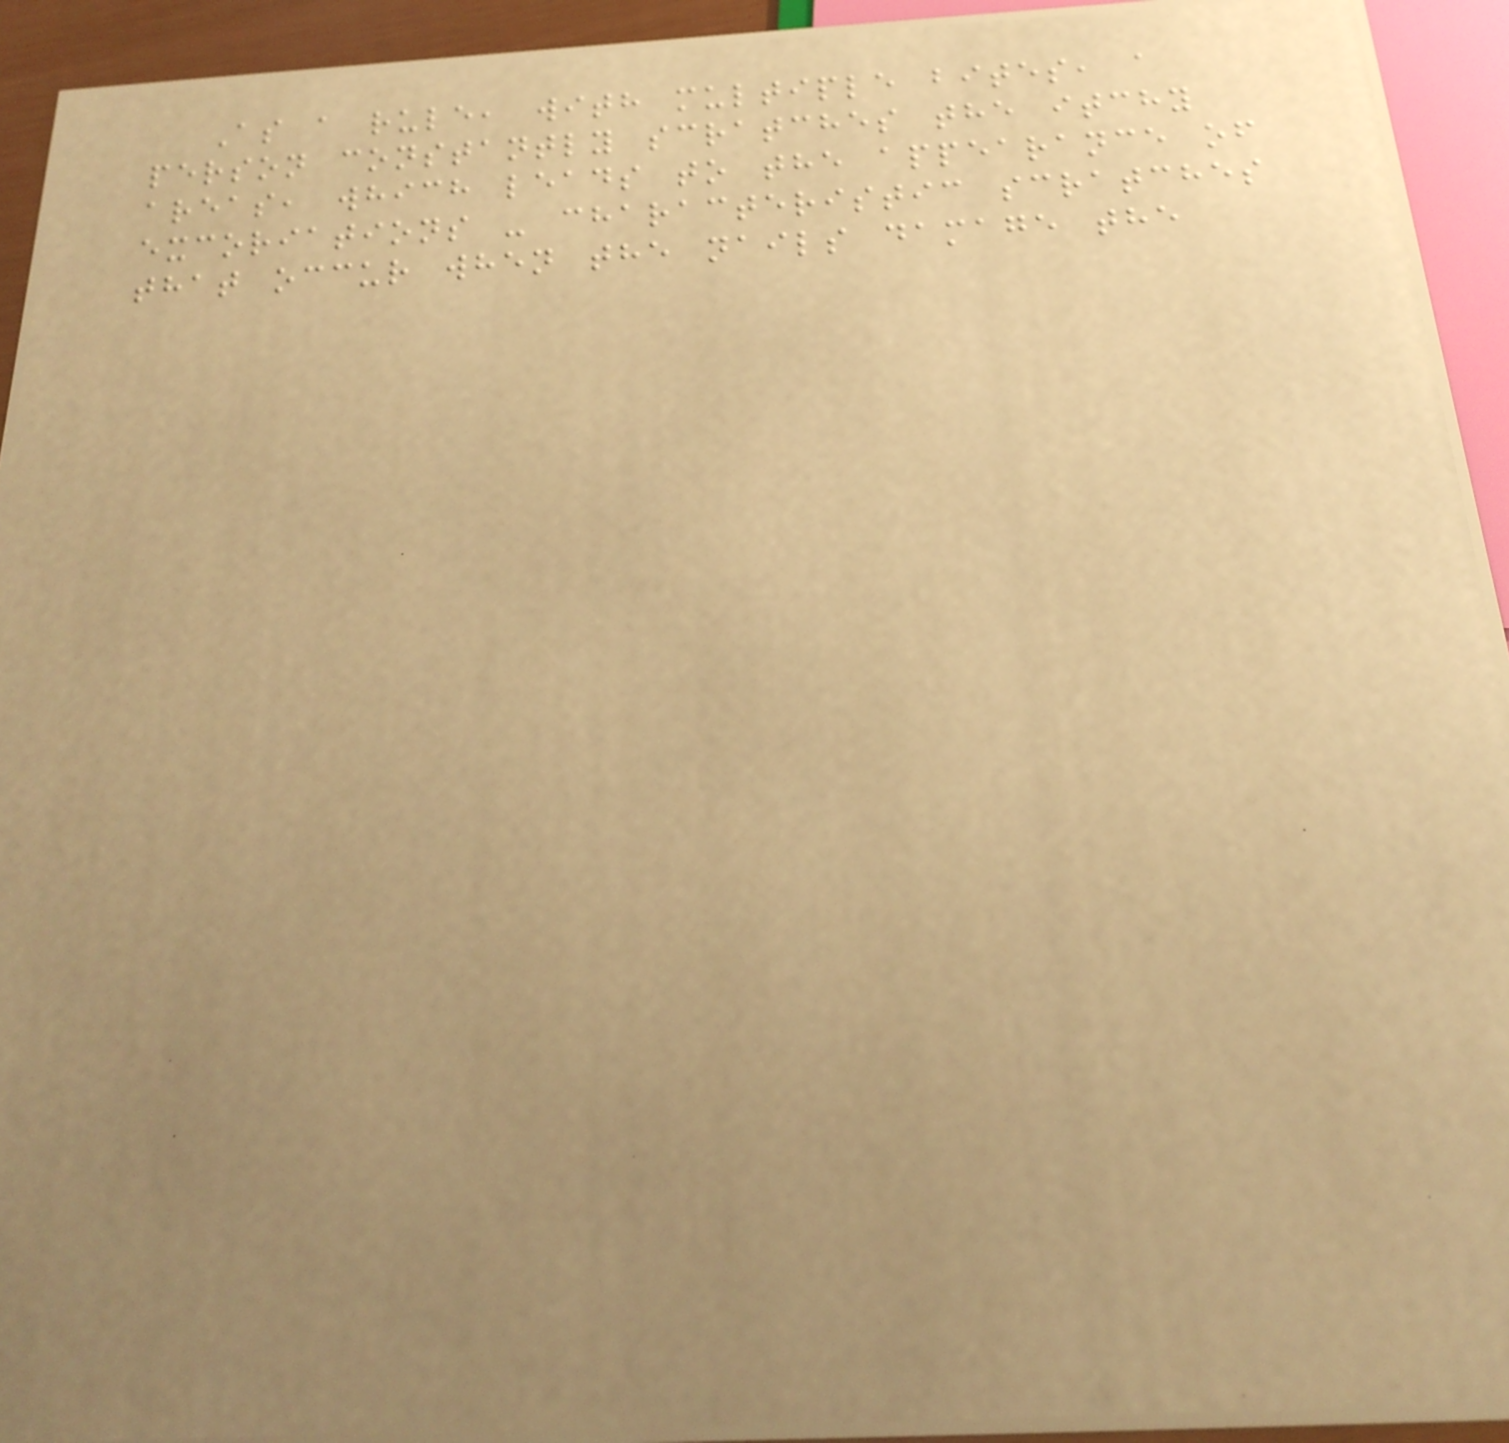As a rule, with multiple bites, a
person constantly scratches the itchy
areas, which leads to the appearance of
excoriations - characteristic scratches
that occur when the nails damage the
